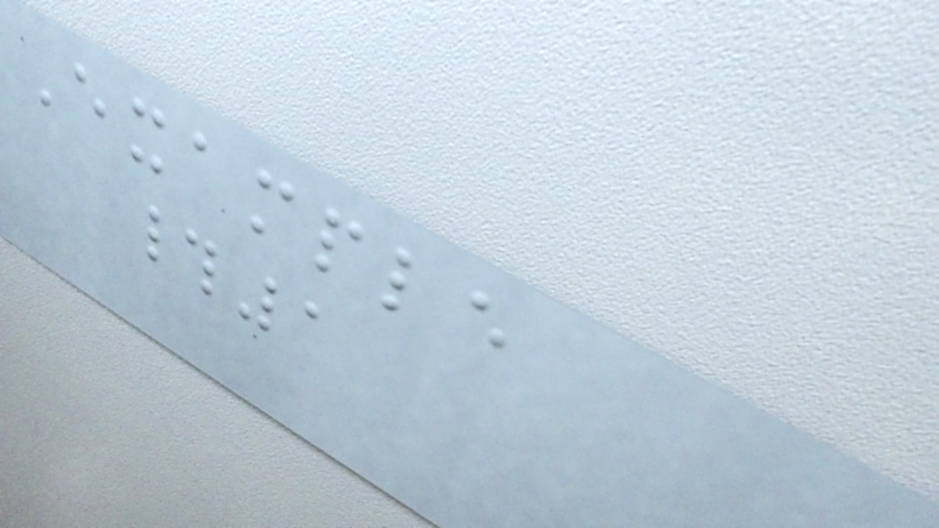Example
#1
